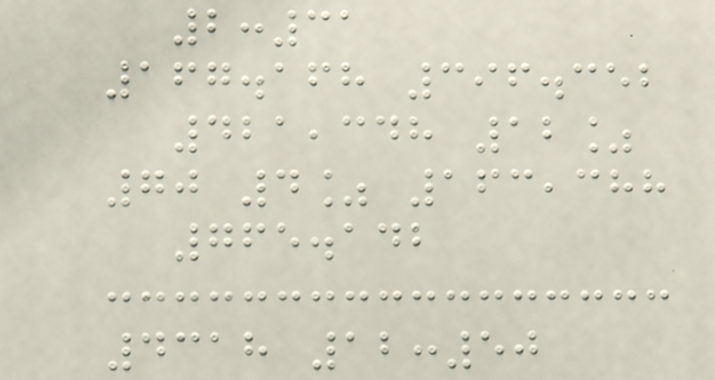2:31
167.168 396.352
421,348 12%
70 4% 163,388
765.142
4318 12:50
